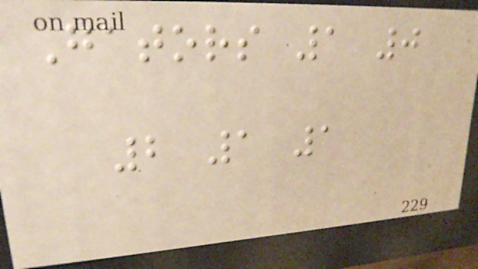Gators 1 0
2 1 1
